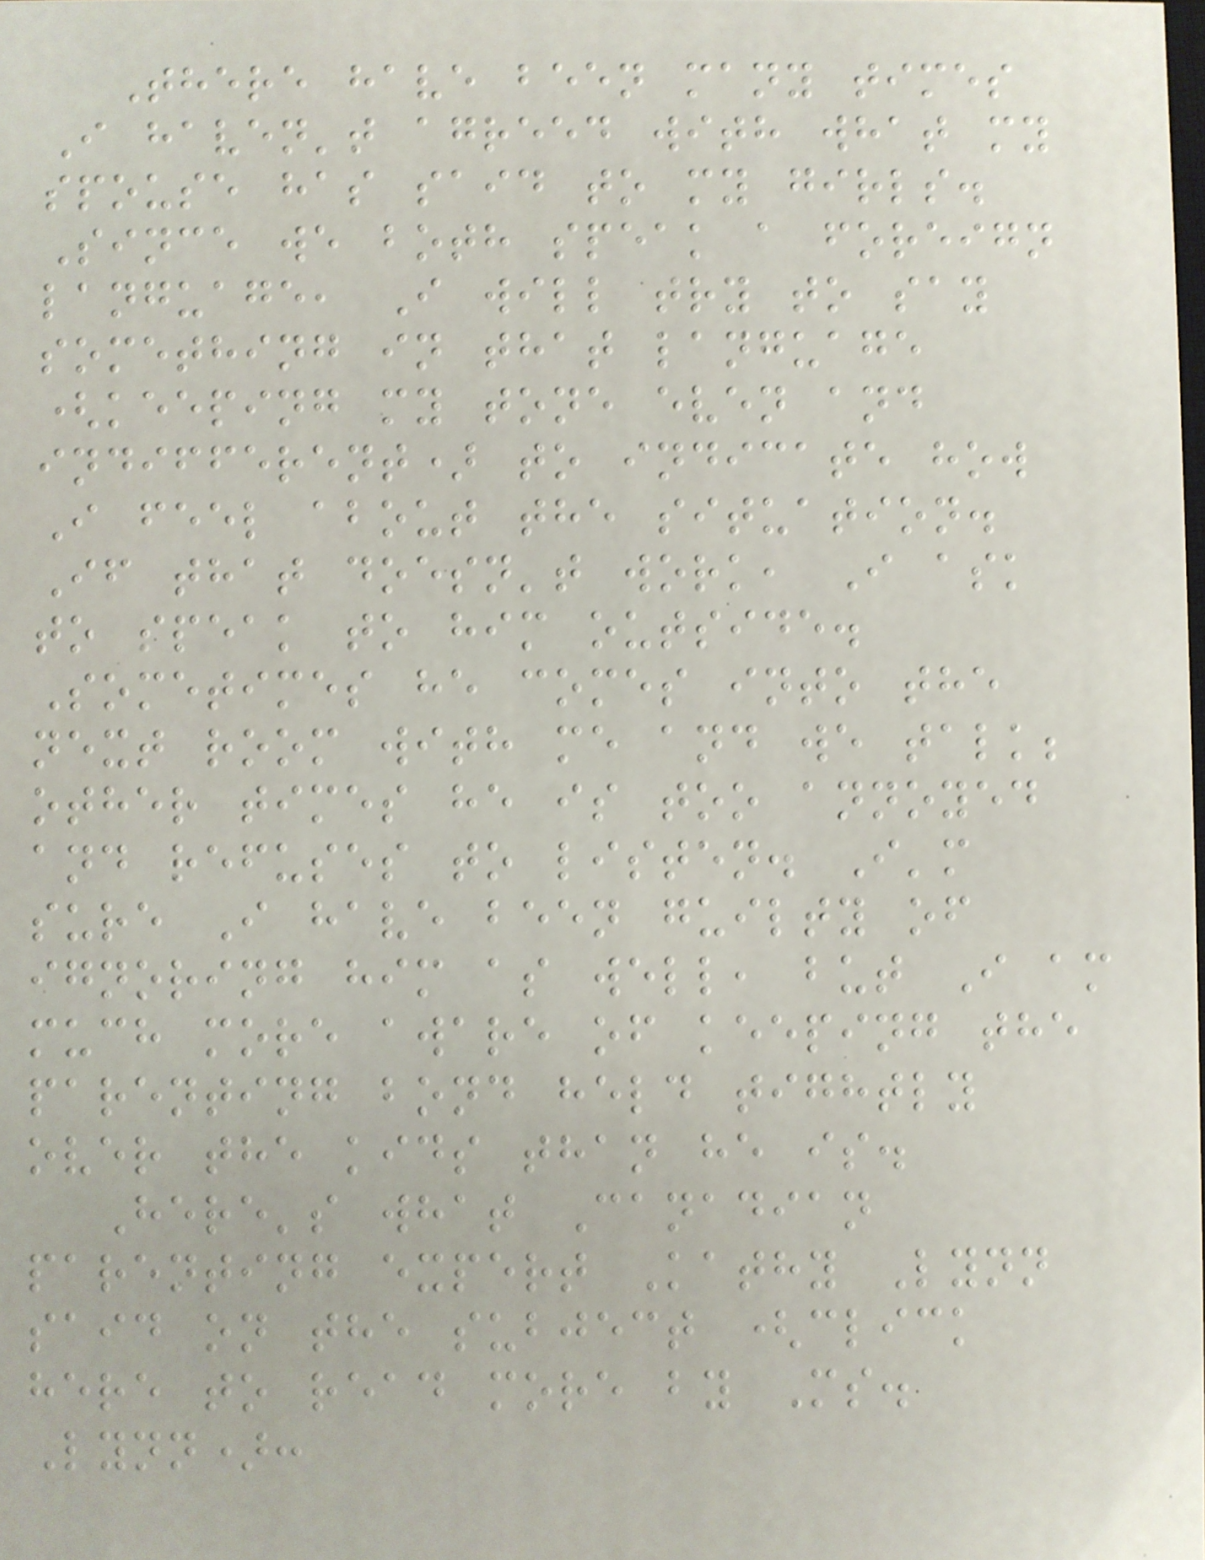There have been many times
I haven't agreed with what my
spouse has said to my girls.
Since we both speak a foreign
language, I will try to say
something in that language
(keeping my tone even and
indifferent) to indicate how
I feel about the situation.
If that doesn't work, I ask
to speak to him outside.
Sometimes he comes into the
next room with me and we talk;
other times he is too annoyed
and refuses to listen. I'm
sure I have been guilty of
ignoring him as well, but I am
much more aware of keeping the
parenting bond held tightly
over the kids than he is.
Here's what Canadian
parenting expert Kathy Lynn
said on the subject (click
here to read more by Ms.
Lynn):
